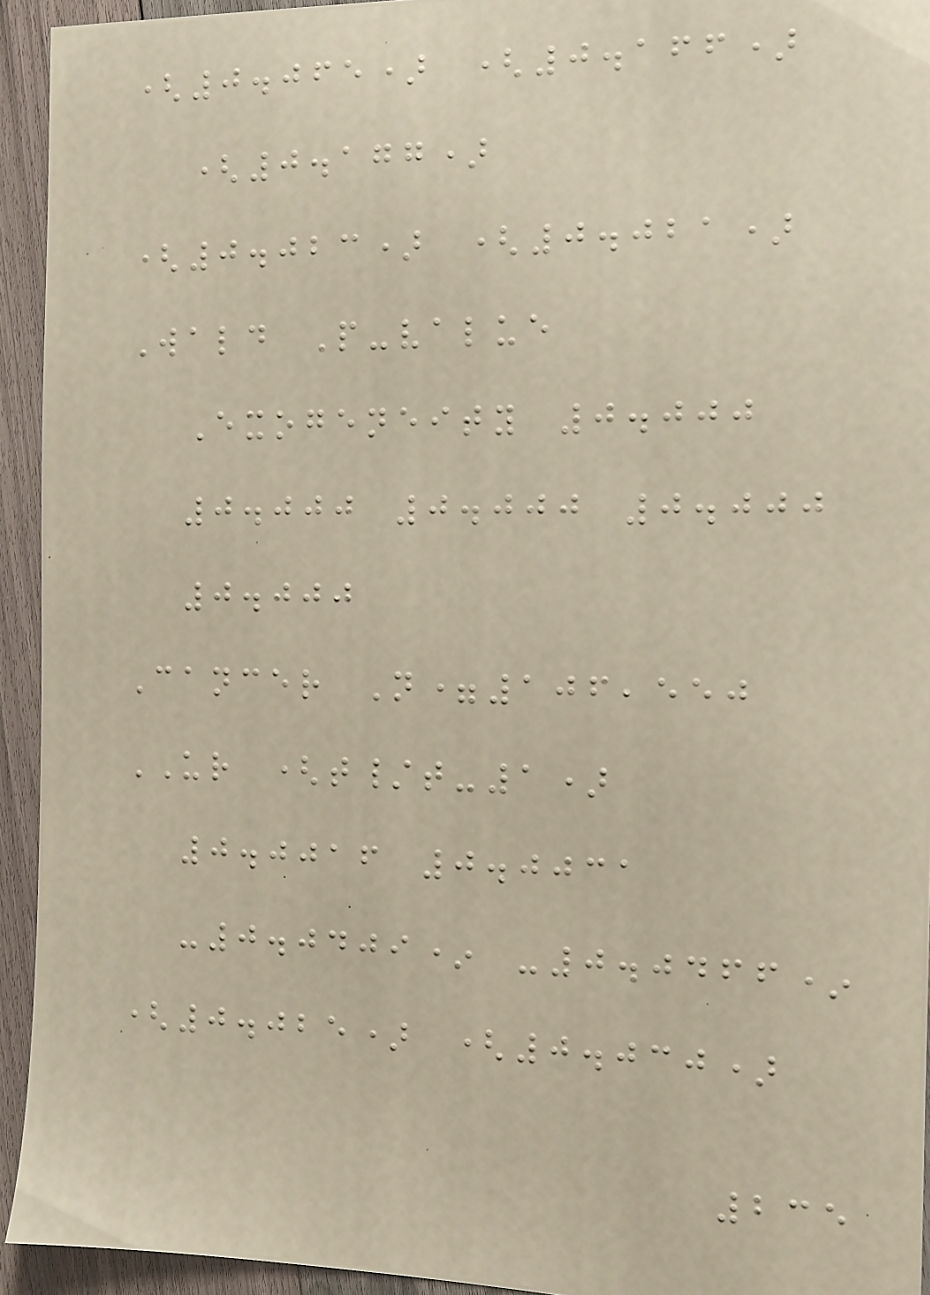(0.065) (0.166)
(0.177)
(0.023) (0.021)
Wald P-value
Exogeneity 0.000
0.000 0.000 0.000
0.000
Cancer N=106,550
UR (t/t-1)
0.0016 0.0031
-0.0409* -0.0466*
(0.025) (0.030)
235
